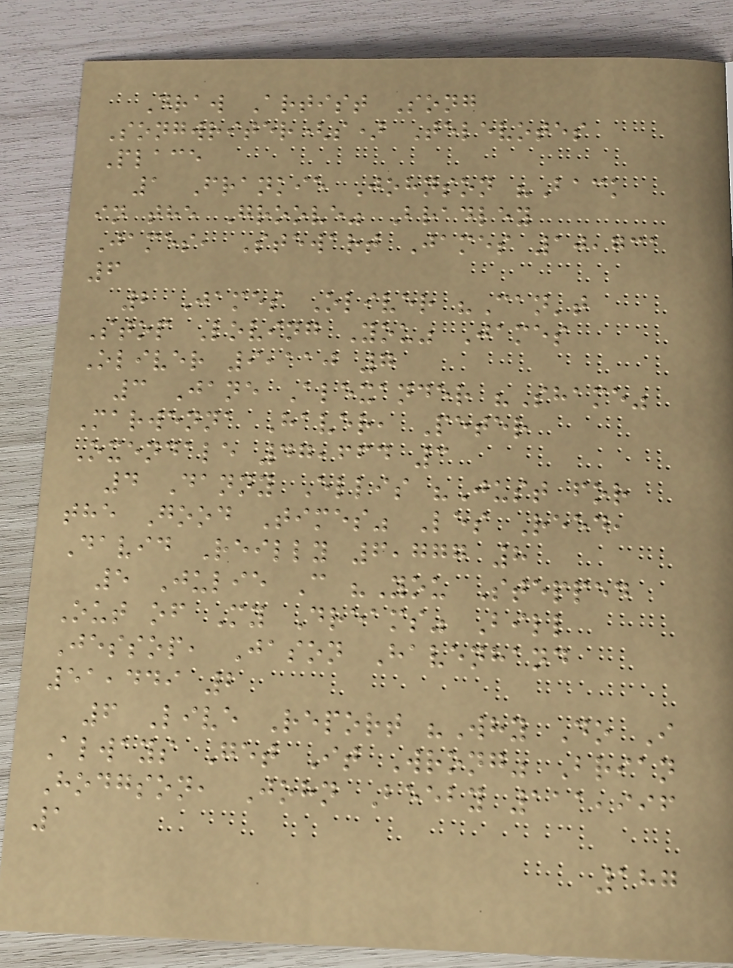Draw Artist Song
Songwriter(s) Televotes
Place
1 Frankie Johnson "Back
in the Groove" Bradley
James, Stewart James 10,731
6
2 James Oliver "Can't
Stop Loving You" James
Oliver 9,110 7
3 Jane Alexander "Shame"
Marwenna Haver, Peter
Oxendale 47,664 3
4 Danny Ellis "Just for
the Good Times" Les Reed,
David Reilly 6,777 8
5 Julie C "You Stepped
Out of My Dreams" Bill
Jessop, Jason Havenhand
51,449 2
6 Live Report "Why Do I
Always Get It Wrong" Brian
Hodgson, John Beeby 111,996
1
187
